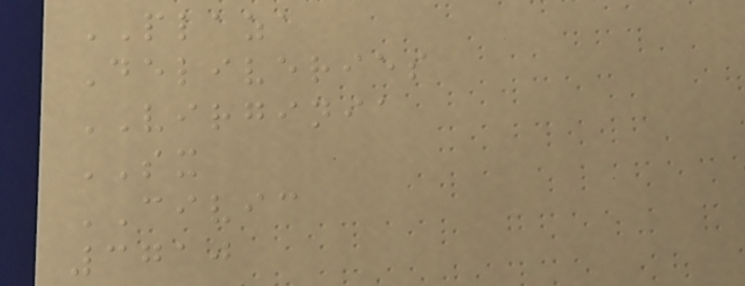PLAZA
Deliveries
VIRGINIA
SX
CIVIC
3710
